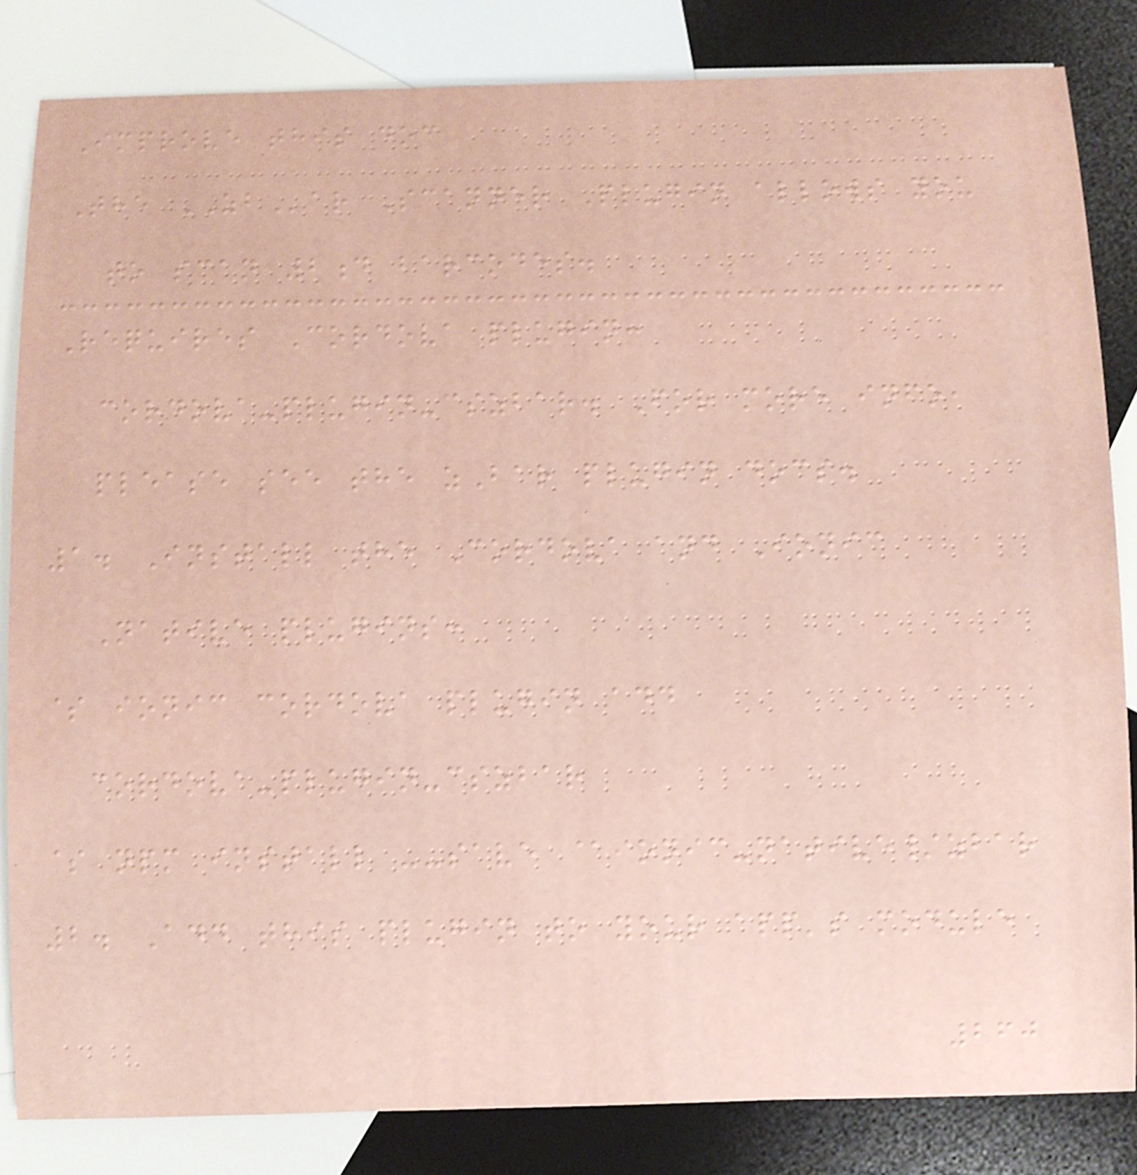Improve this doc
The ZBar Scanner Plugin allows you
to scan 2d barcodes.
Requires Cordova plugin:
cordova-plugin-cszbar. For more info,
please see the zBar plugin docs.
1. Install the Cordova and Ionic
Native plugins:
$ ionic cordova plugin add
cordova-plugin-cszbar
$ npm install --save @ionic-native/zbar
2. Add this plugin to your app's module
260
